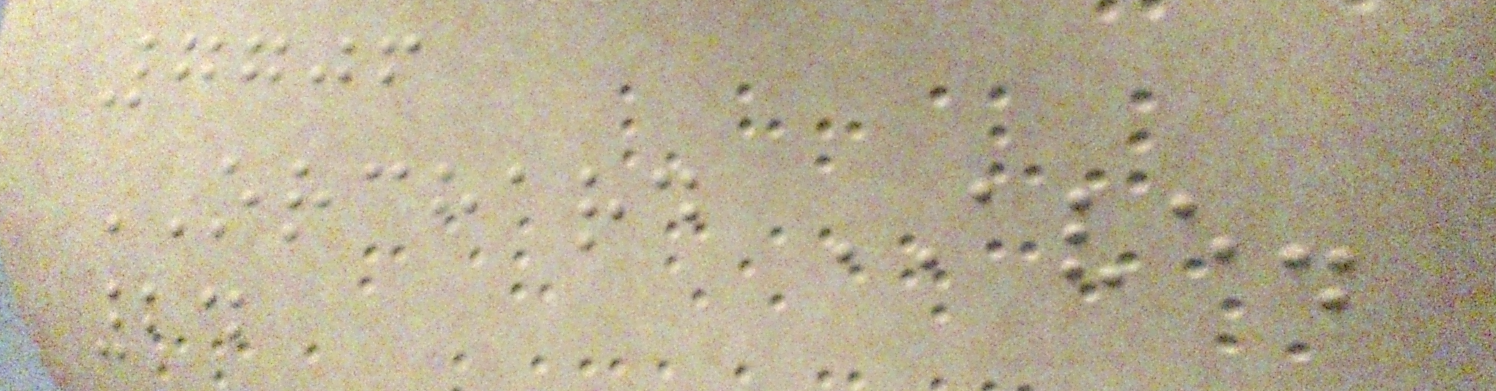7706
ORCHARD AVE.
24
